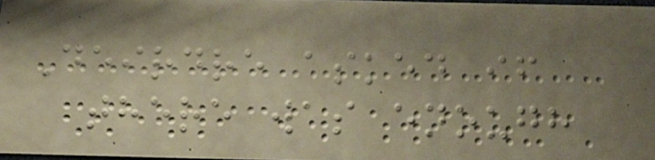Deirdre asked if
there was enough
